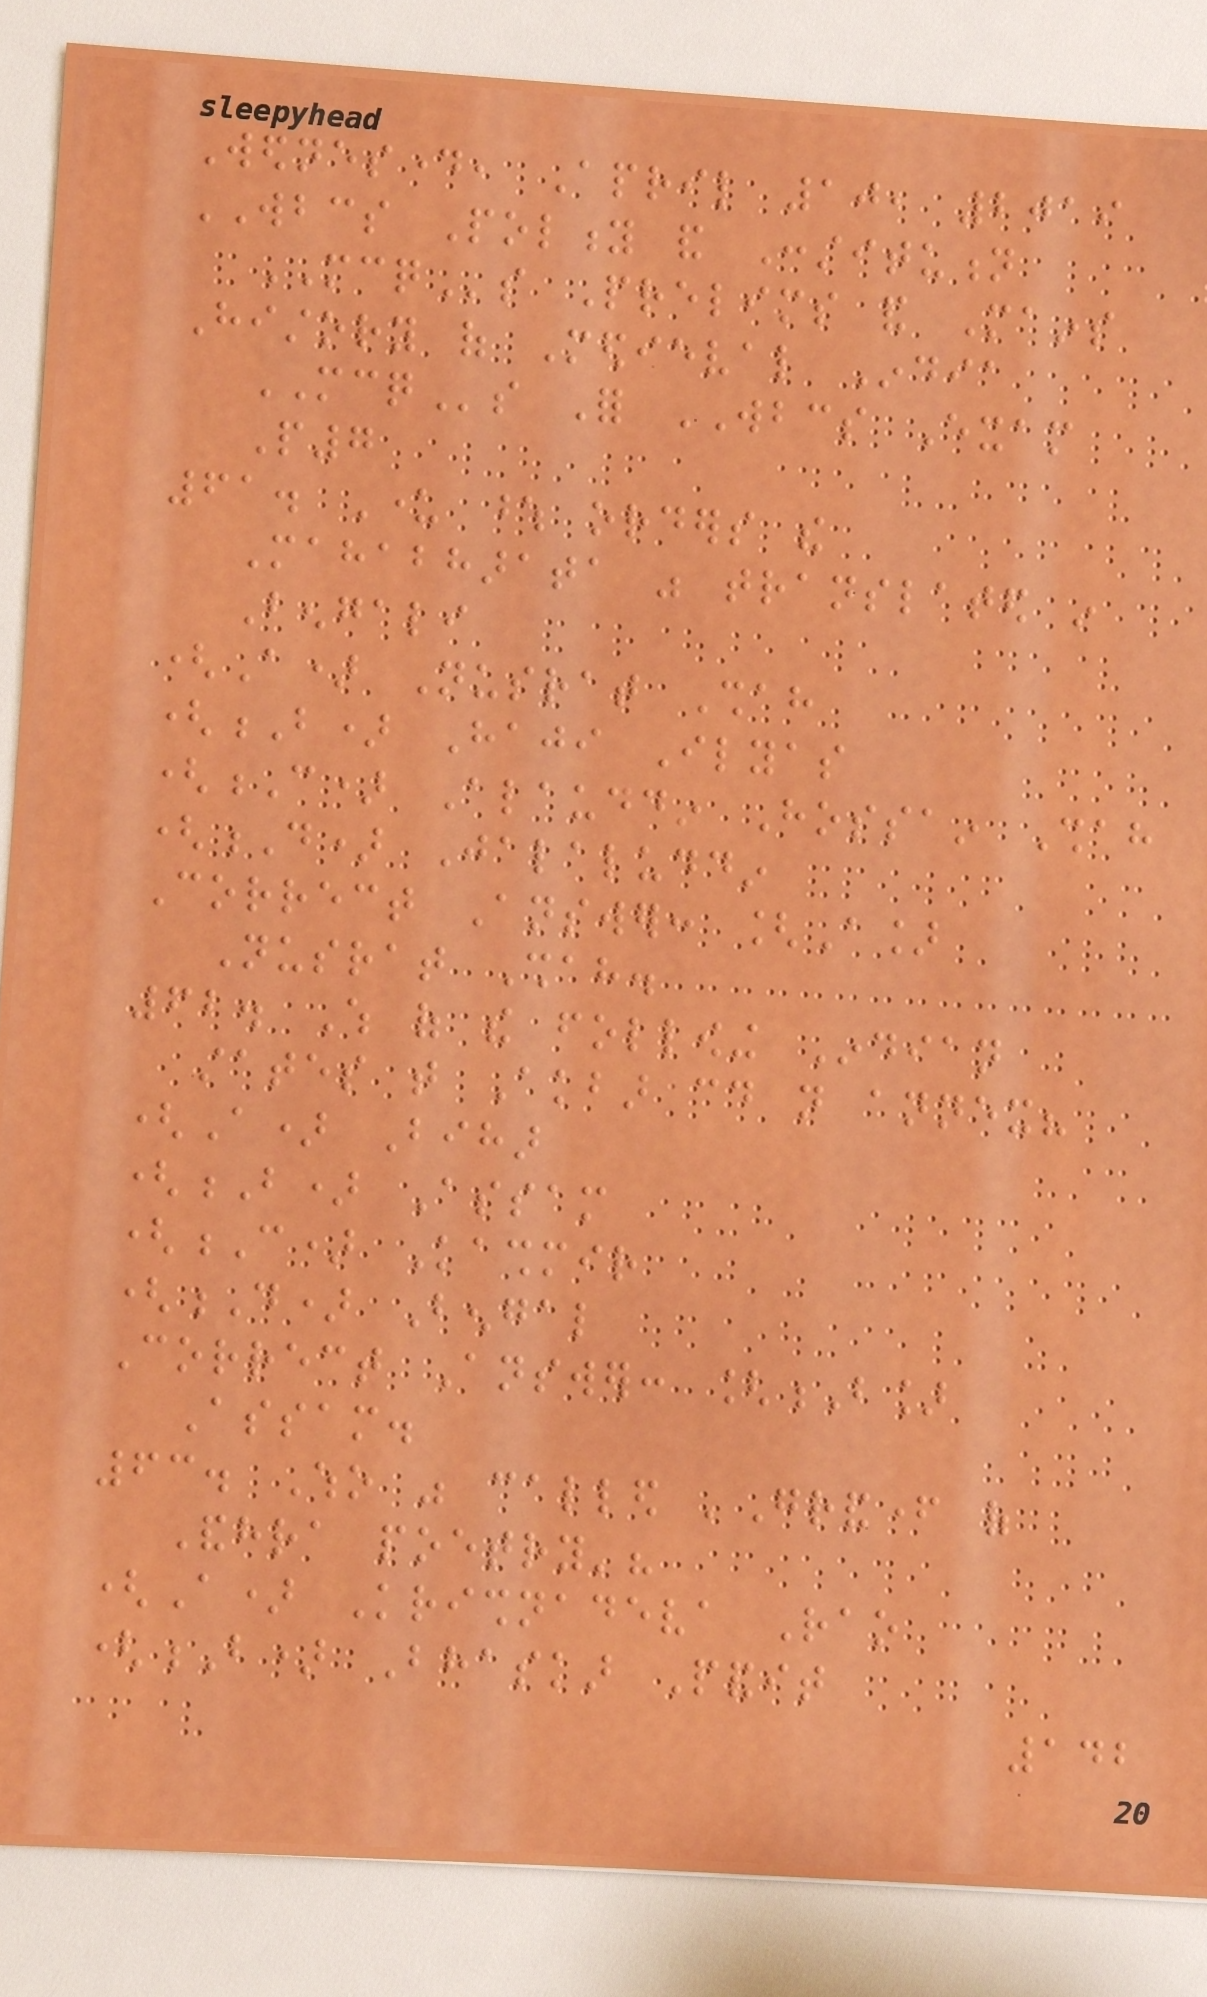Wednesday, April 10, 2019
WBCS Polity and Constitution
MCQs Prelims and Mains
History of Medieval India
MCQs For WBCS Exam
P7
61. Under whose orders the
Mahabharata was translated in
Bengali
(A) Nusrat Shah
(B) Haji Ilyas
(C) Alauddin Hossain Shah
(D) Jalaluddin
Correct Answer: [A]
Nusrat Shah.
62. Which of the following Indian
states that Akbar could not annex?
(A) Bihar
(B) Assam
(C) Kashmir
(D) Bengal
Correct Answer: [B]
Assam.
63. Who was called 'Grandfather of
Andhra poetry'?
(A) Krishnadeva Rao
(B) Bhaskar Pandit
142
